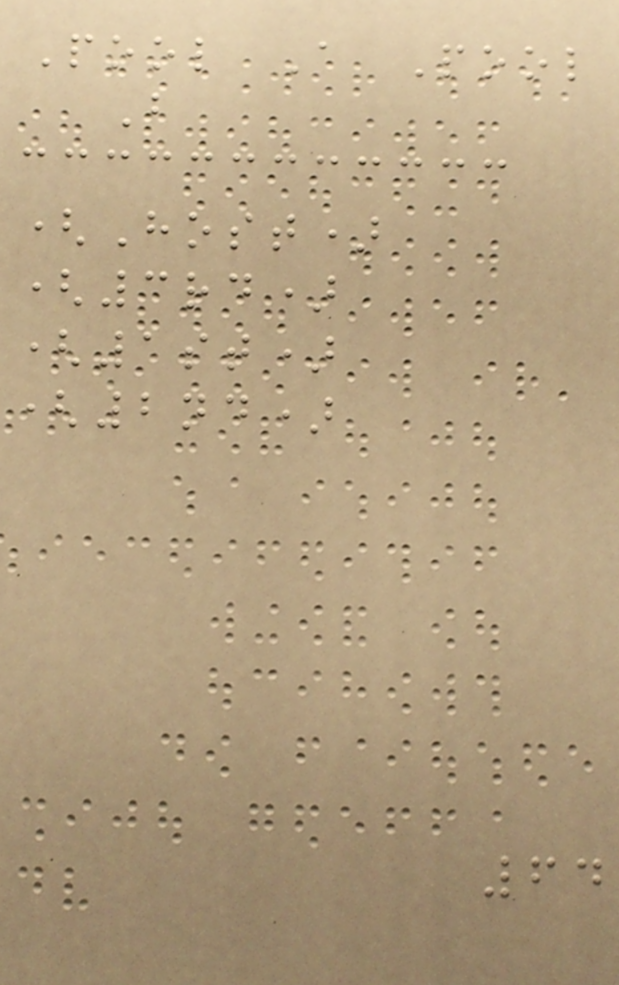Pool A Pool
B
(Host)
(3rd)
(1st)
(2nd)
64
